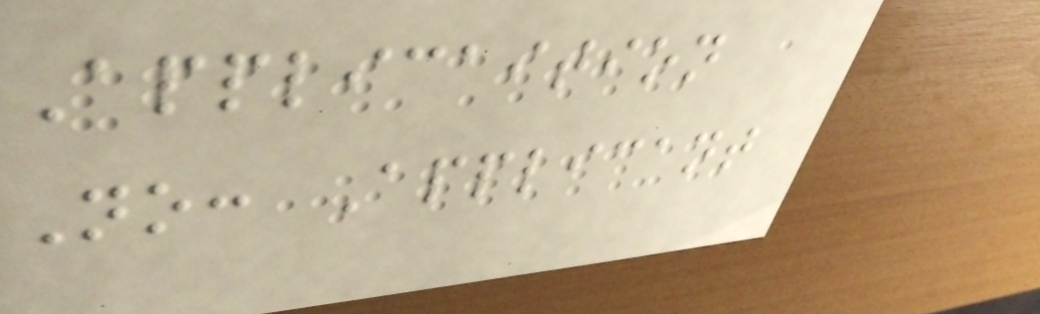Applicaition
No: Applicant
